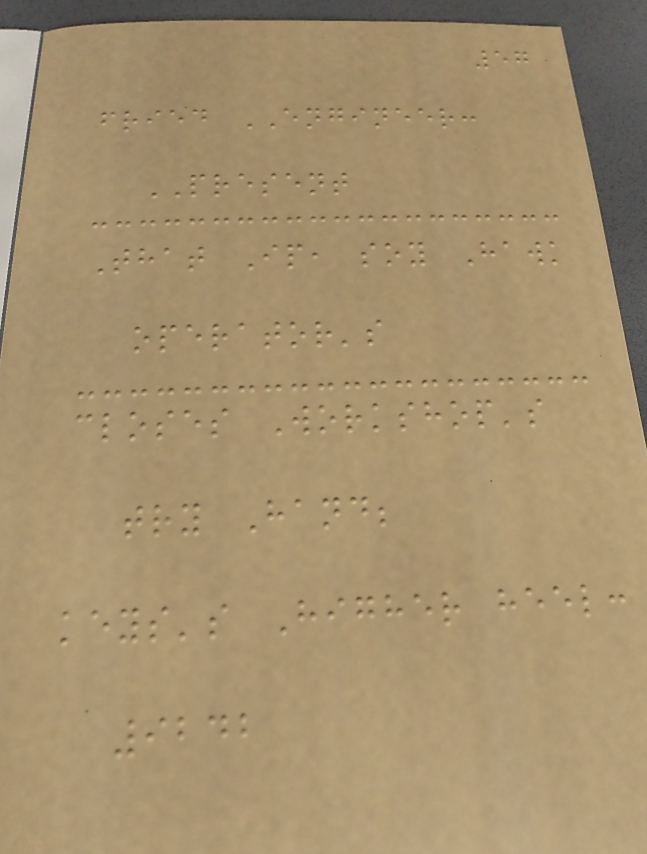57
fried ENGINEER:
PRESENT
That Ip, soy Hawk
operator's
closes Workshop's
try Hand;
keys's Higher heel:
9242
